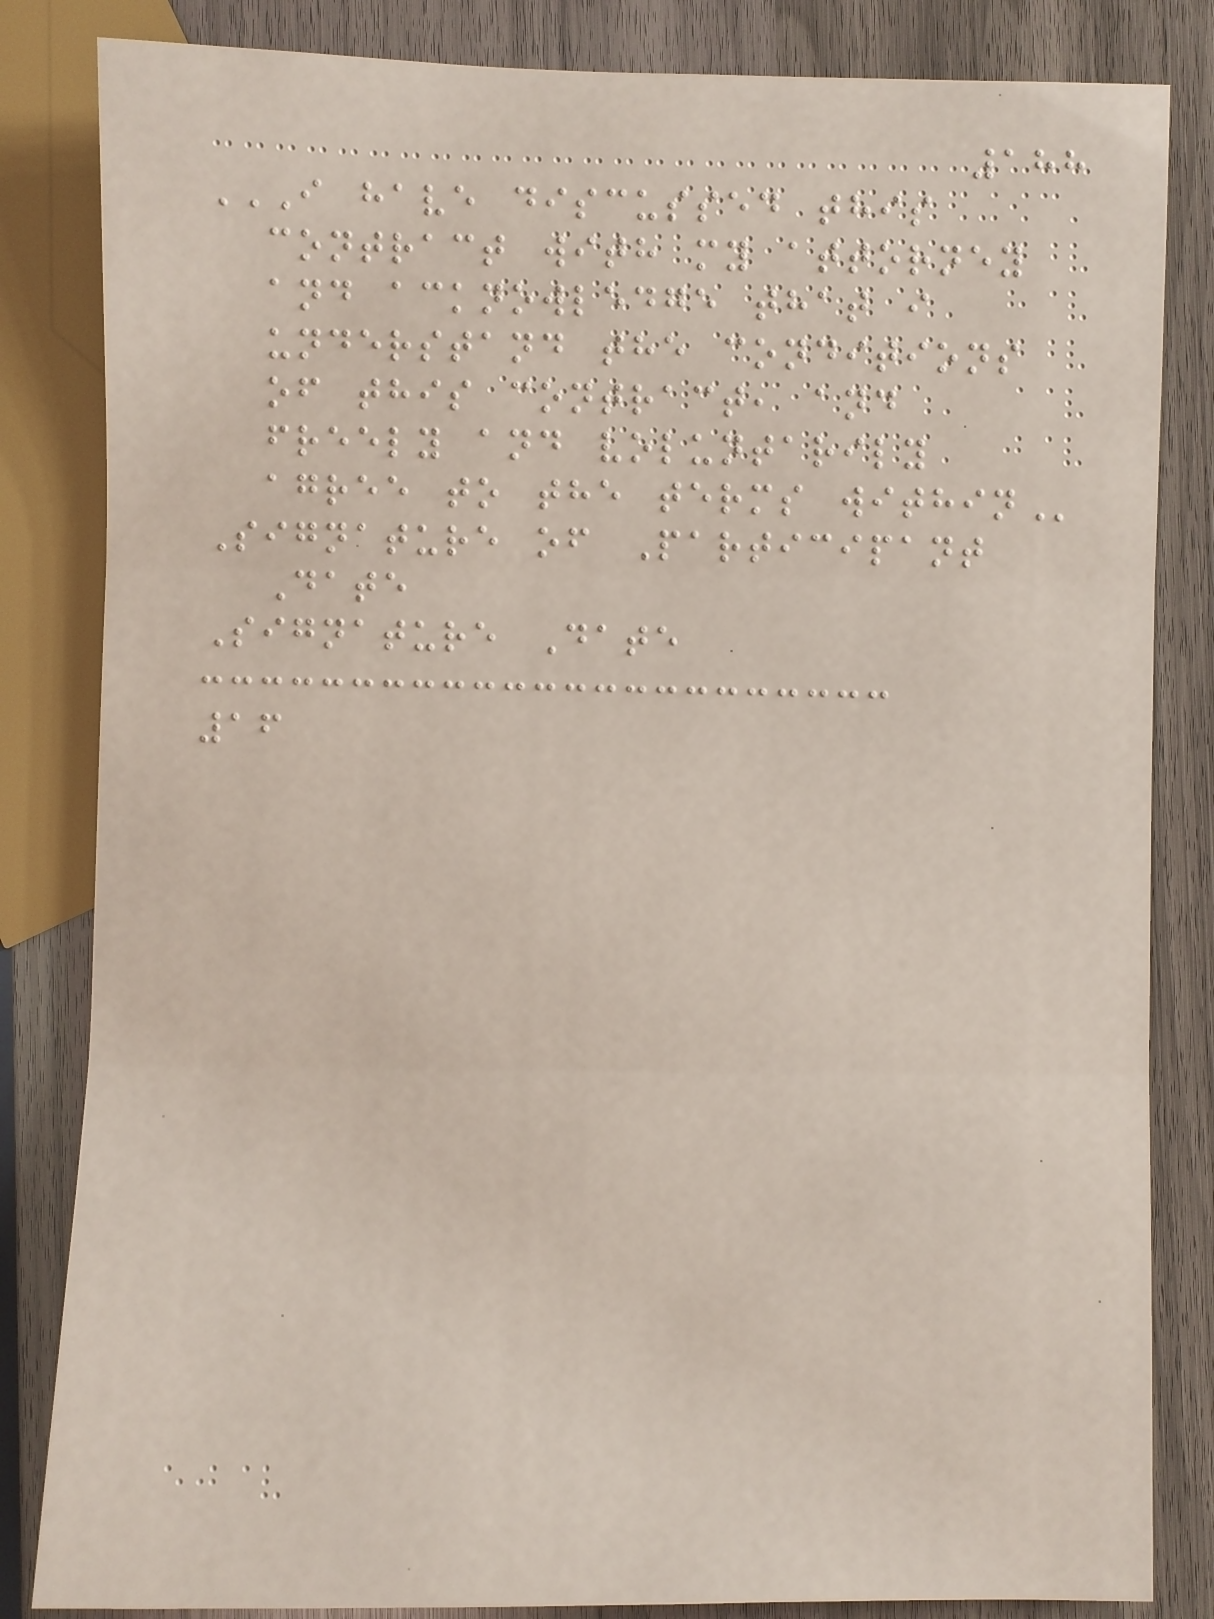188
I HAVE DISCUSSED THIS
CONTRACT WITH MY ATTORNEY
AND ACKNOWLEDGE THAT I
UNDERSTAND THE CONDITIONS
OF THIS CONTRACT, AND
FREELY AND VOLUNTARILY
AGREE TO THE TERMS WITHIN
Signature of Participant
Date
Signature Date
16
